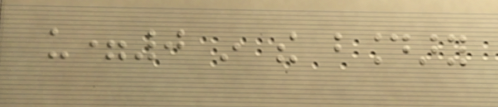u=0 in the boundary
